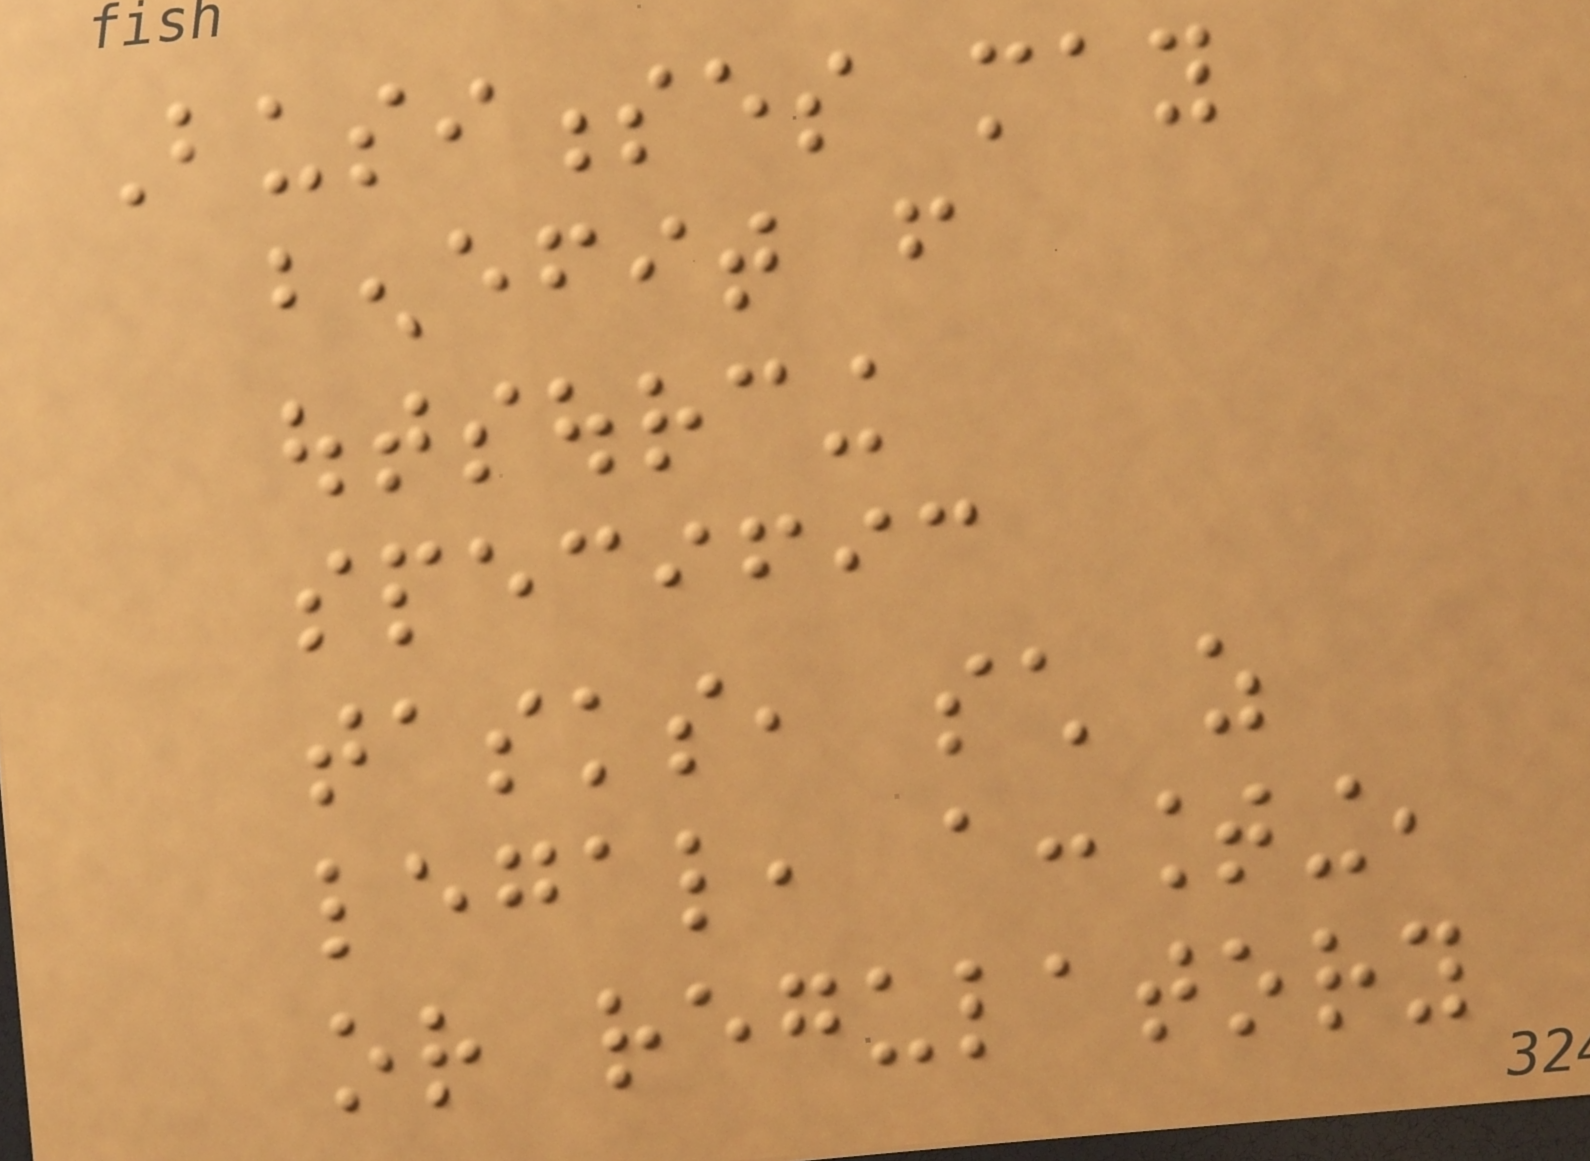Businesses may
benefit from
outsourcing
specific
tasks, such as
legal, accounting,
or regulatory
